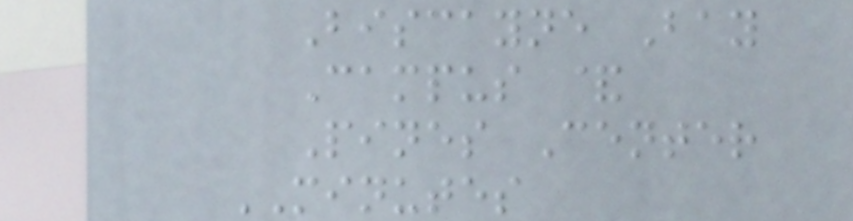Biscayne Bay
Campus &
Pines Center
MINUTES
